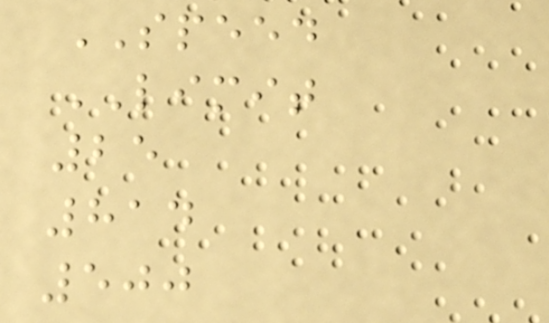SPEED
LIMIT
25
814
500
